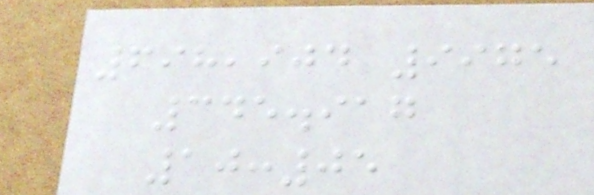698,904 9975
345.917
10:05
